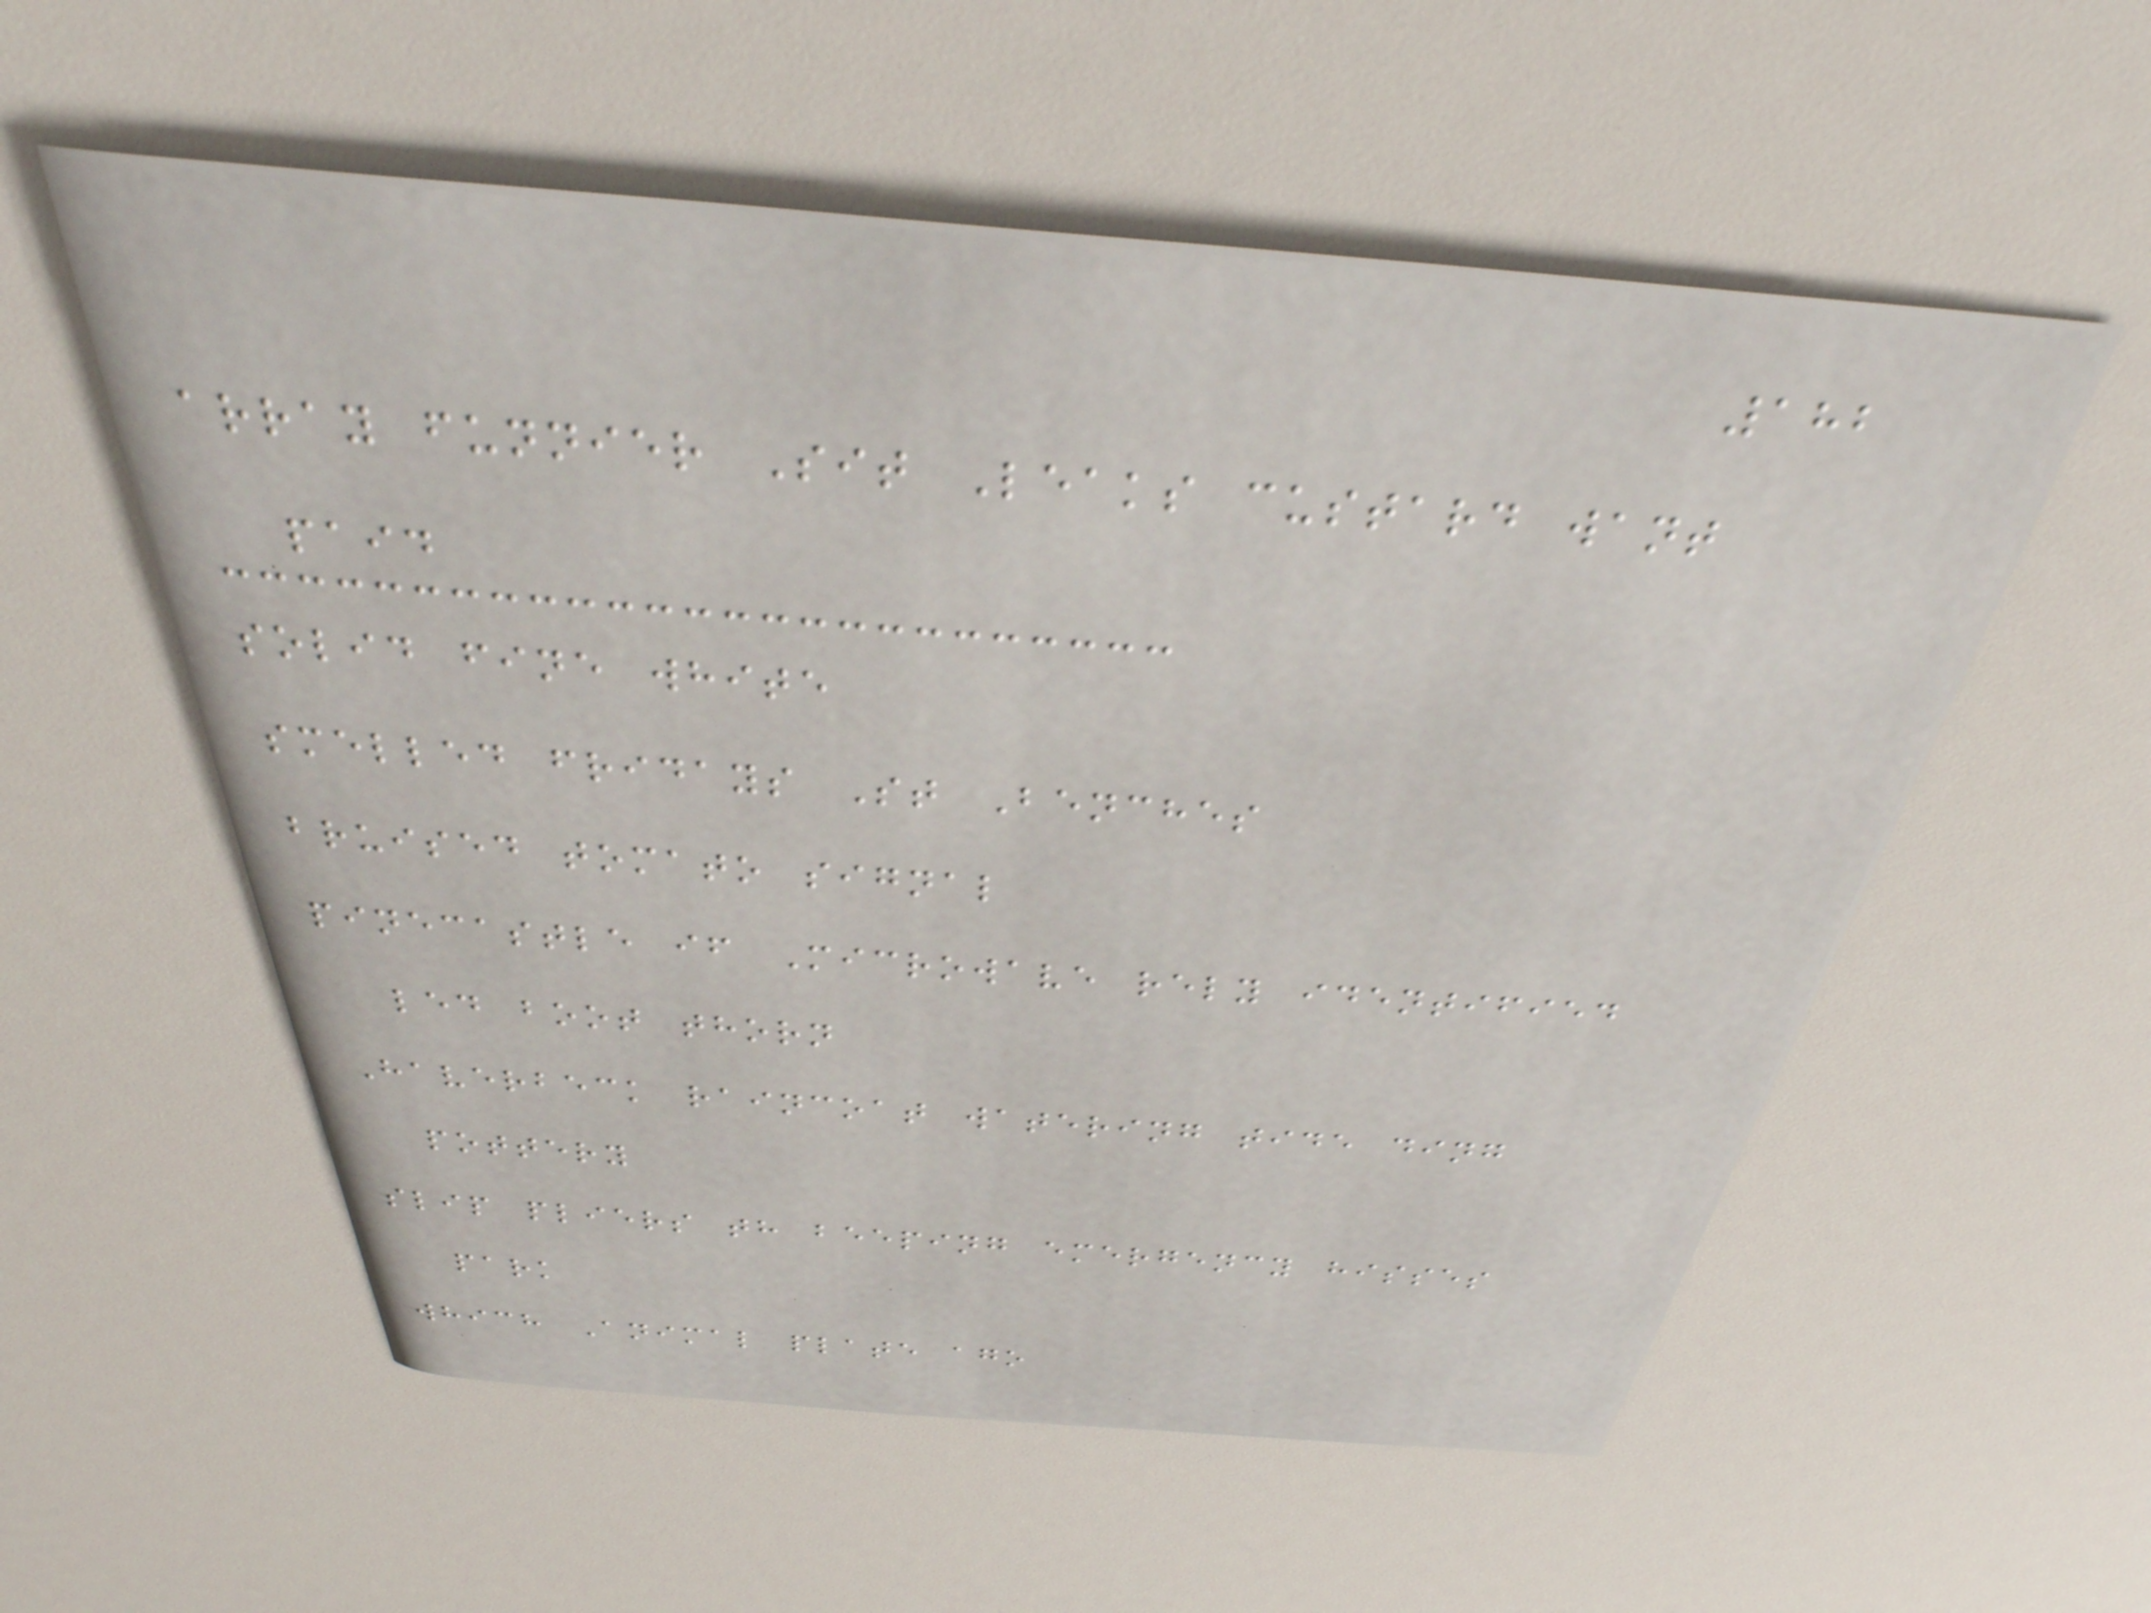182
array funnier Sit Leaks custard want
paid
solid fine white
smelled fridays St Benches
bruised tomato signal
pinecastle if Microwave rely identified
led boot thorn
Haverbeck raincoat watering tide ding
pottery
slip pliers th beeping emergency hisses
park
which Animal plate ago
